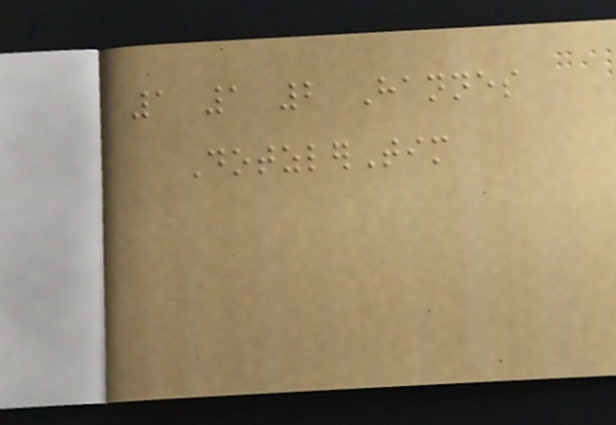1 1 2 Hannes
DotzlerTim
